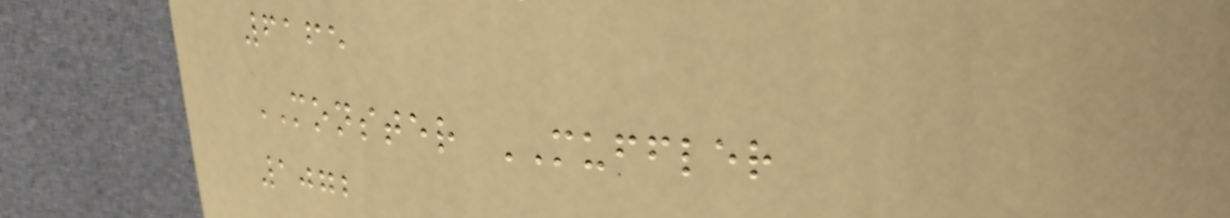6165
MONSTER MUFFLER
1072
